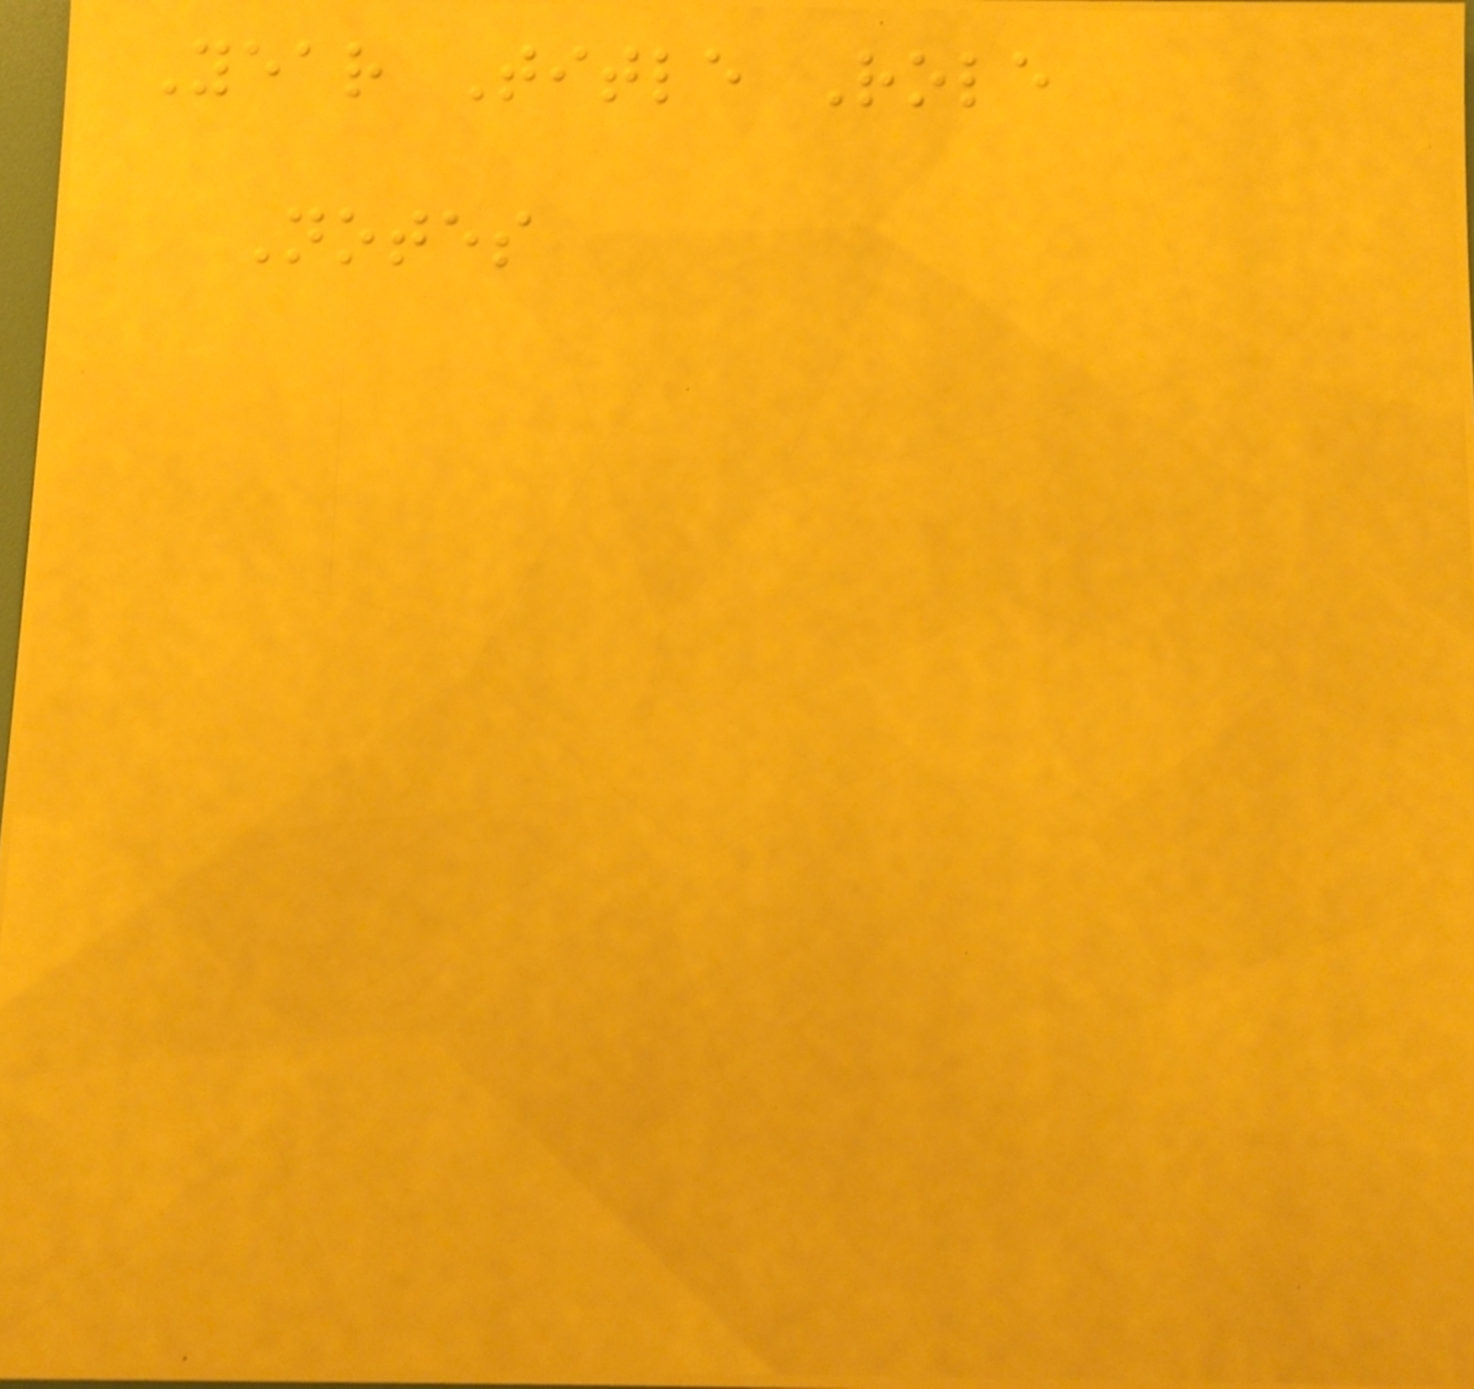Year Title Role
Notes
